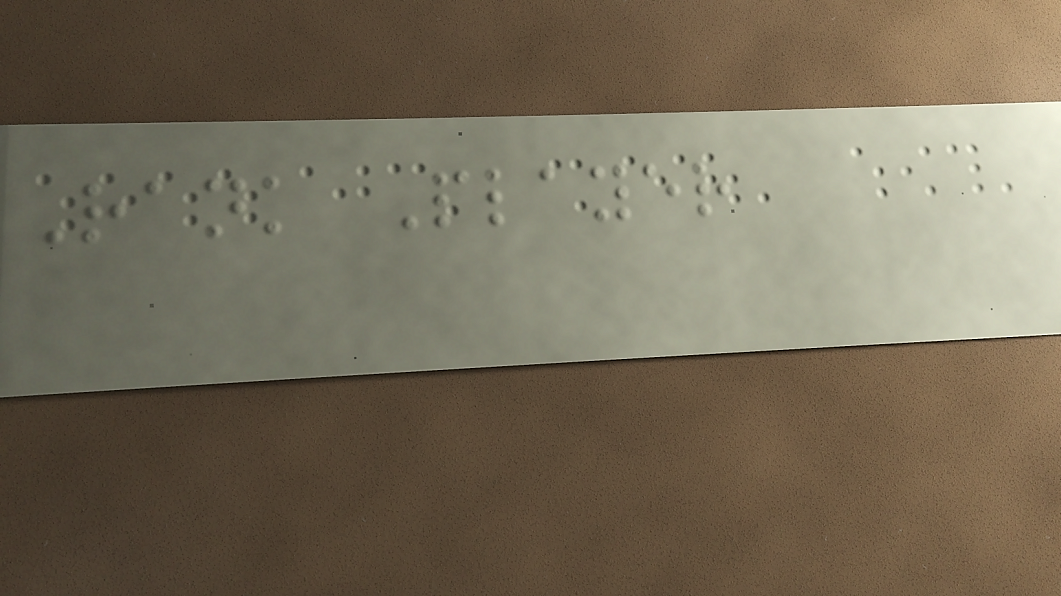Rank Player
